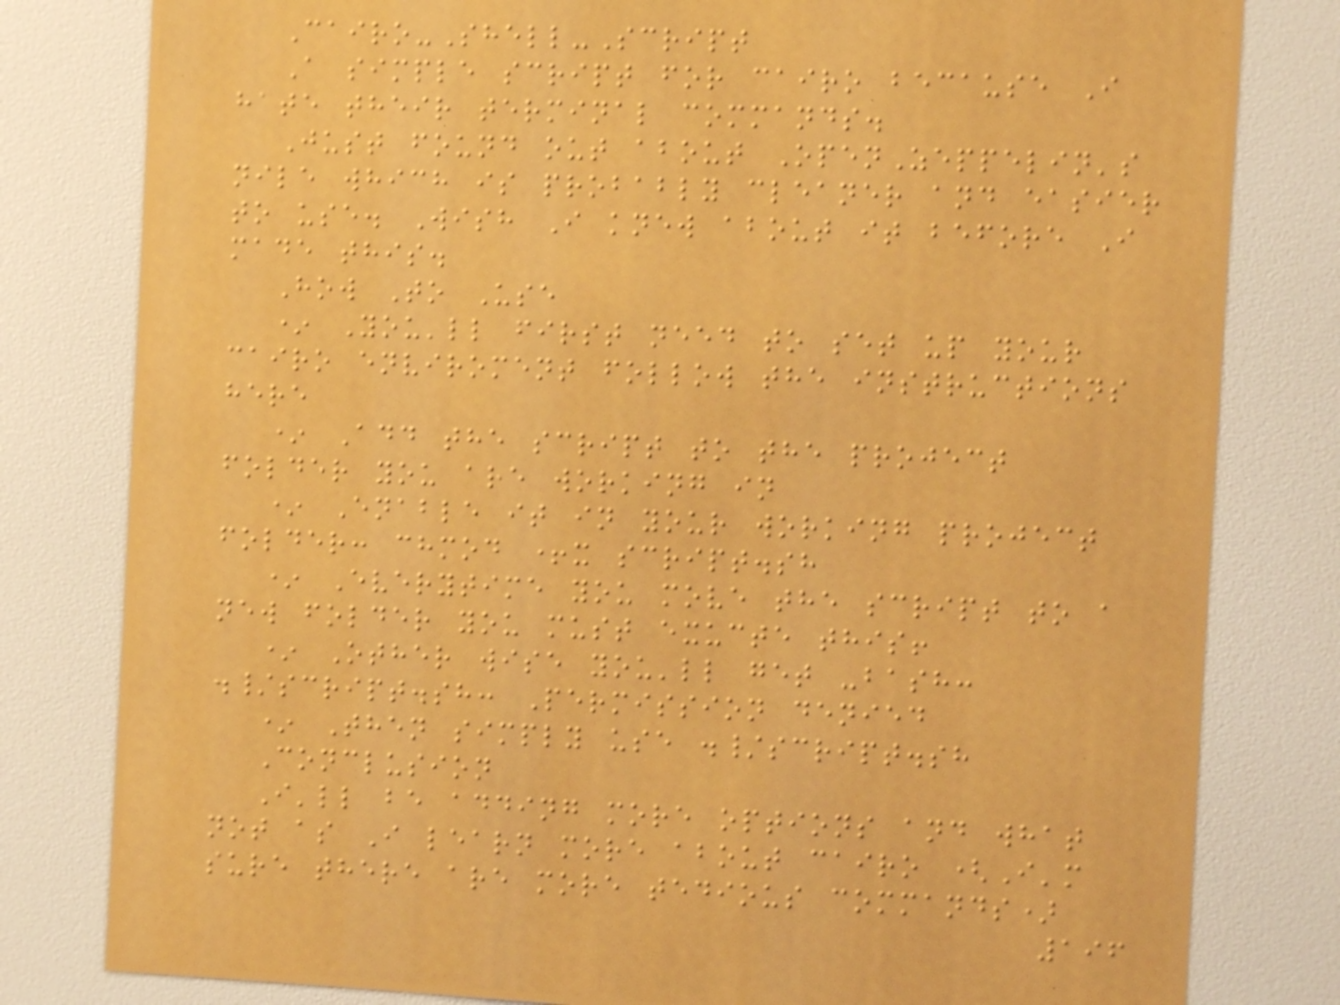Cairo-Shell-Script
A simple script for cairo because I
hate their terminal commands.
Just found out about OpenZeppelin's
nile which is probably cleaner and easier
to use. Wish I knew about it before I
made this.
How To Use
* You'll first need to set up your
cairo enviroment follow the instructions
here
* Add the script to the project
folder you are working in
* Enable it in your working project
folder: chmod +x script.sh
* Everytime you move the script to a
new folder you must exucte this!
* Other wise you'll get -bash:
./script.sh: Permission denied
* Then simply use ./script.sh
Conclusion
I'll be adding more options and what
not as I learn more about cairo (I'm
sure there are more tedious commands)
196
